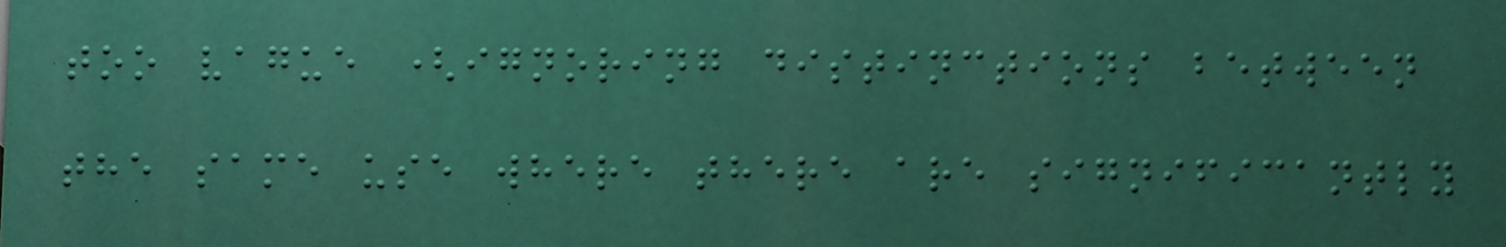too vague (ignoring distinctions between
the same use where there are significantly
